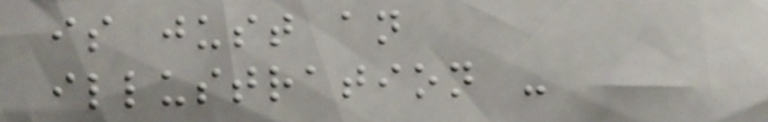is just an
illustration -
